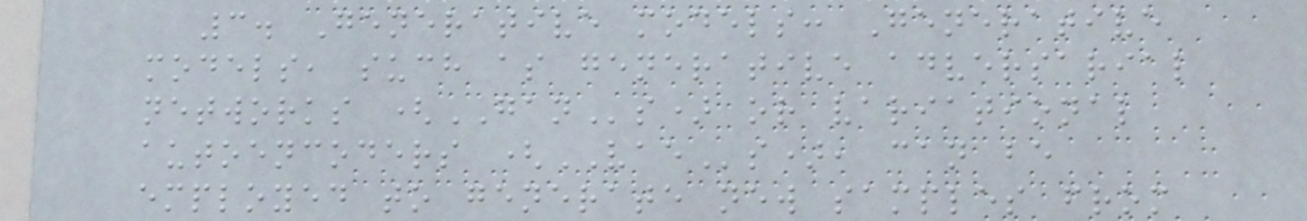3. Generative models: Generative
models, such as generative adversarial
networks (GANs) or variational
autoencoders (VAEs), can be
employed to generate new samples from
